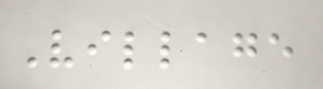Village
